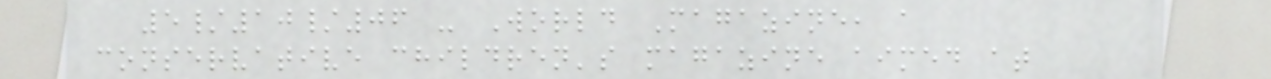5/10/06 - World Magazine, a
conservative children's magazine aimed at
